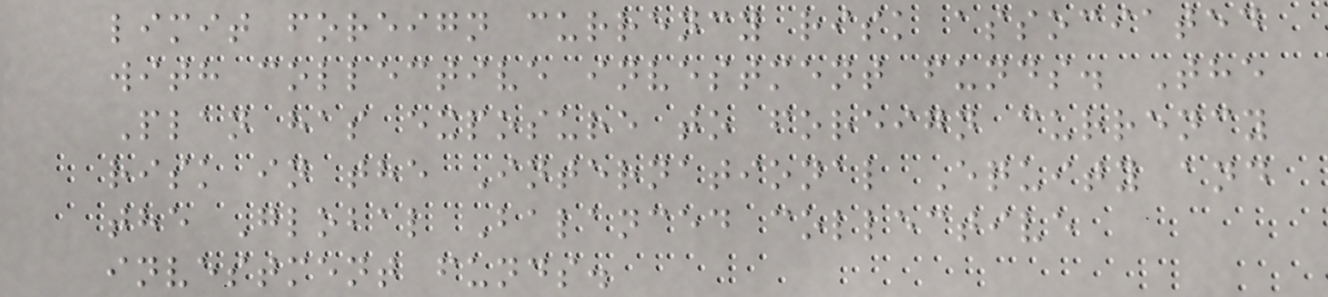limit foreign currency risk associated
with collective investment funds. The
Plan has exposure to foreign currency
risk in the International Equity and
the Global Balanced collective
investment funds.
